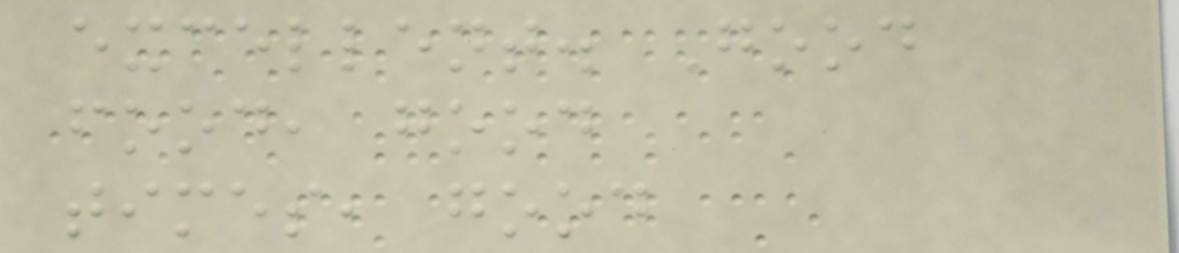excellent. Good
food, good
times, good
